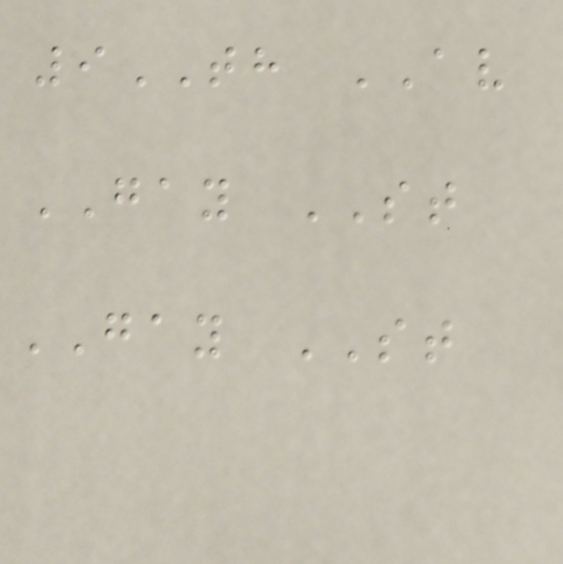9TH AV
GAY ST
GAY ST
